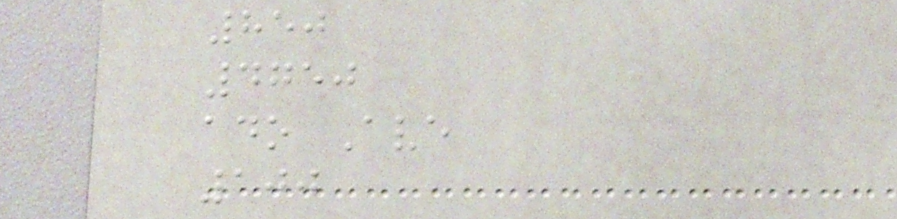850
4750
ado Ave
100
